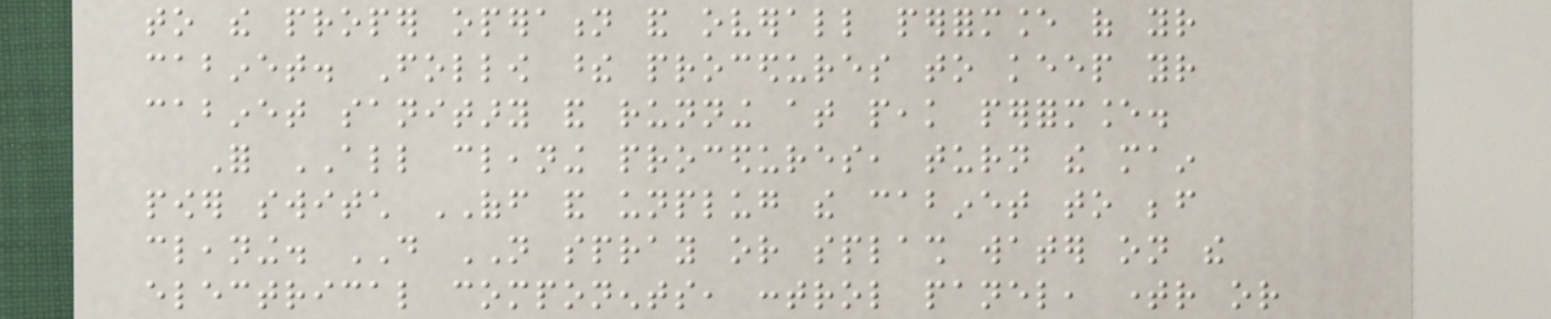to the proper operation and overall performance of your
cabinet. Follow these procedures to keep your
cabinet sanitary and running at peak performance.
For ALL cleaning procedures, turn the main
power switch OFF and unplug the cabinet to before
cleaning. DO NOT spray or splash water on the
electrical components, control panel, timer or
